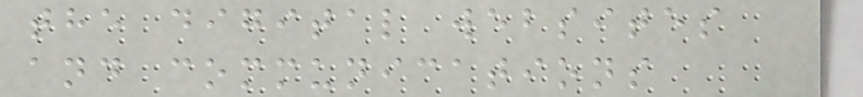the digital websites
and communications
